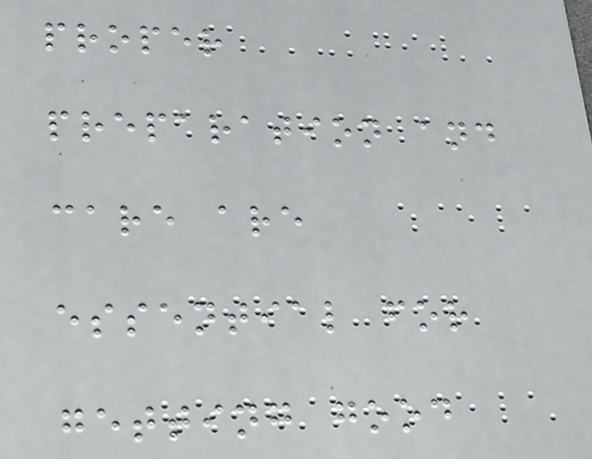proper
preparation and
care are
essential for
getting good
